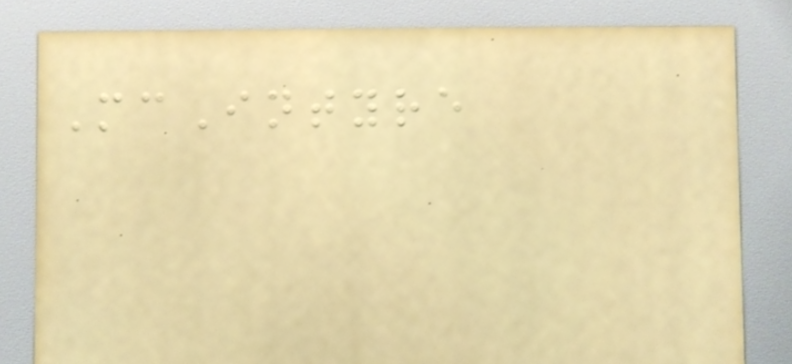McIntyre
